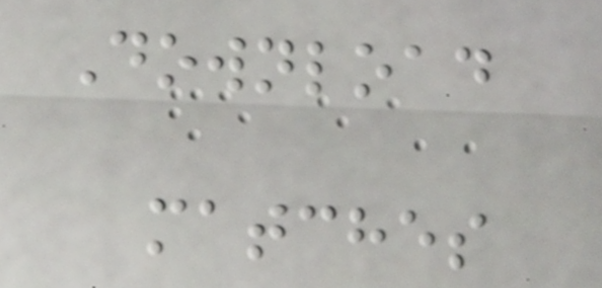Download
matches
